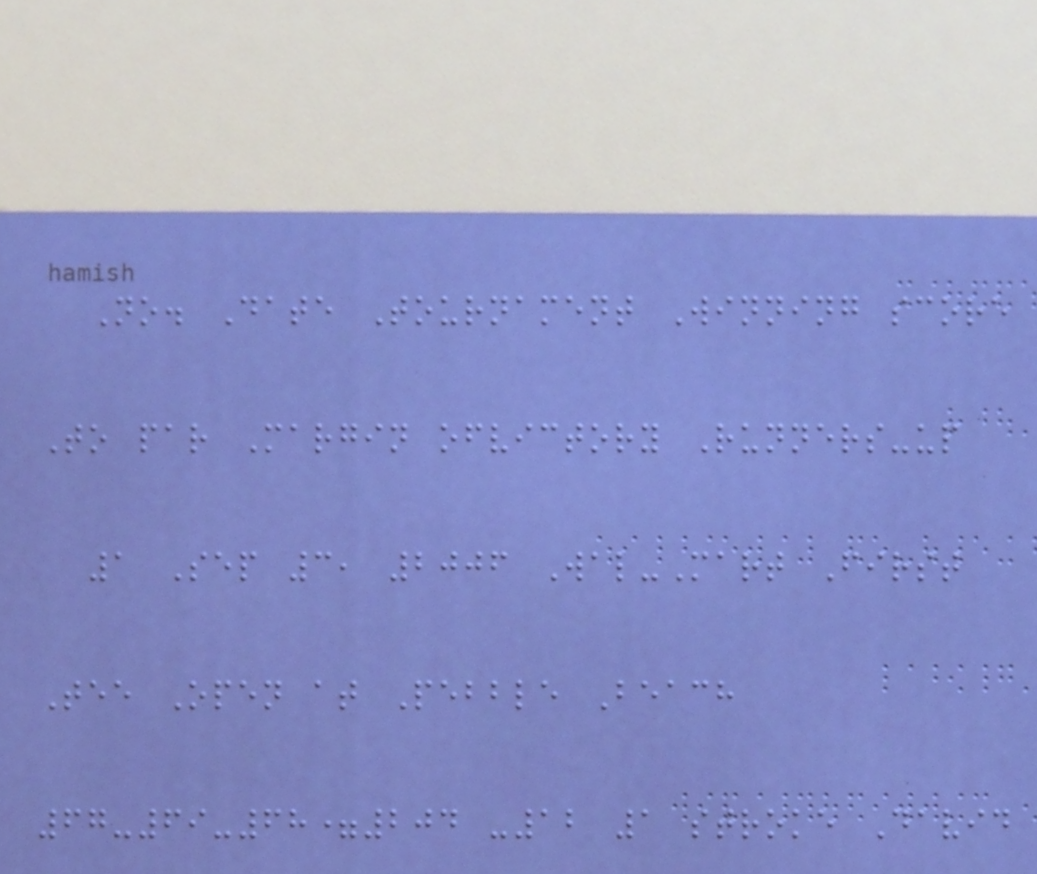No. Date Tournament Winning score
To par Margin ofvictory Runners-up
1 Sep 3, 2006 Wal-Mart First
Tee Open at Pebble Beach
67-69-68=204 -12 1 stroke David
